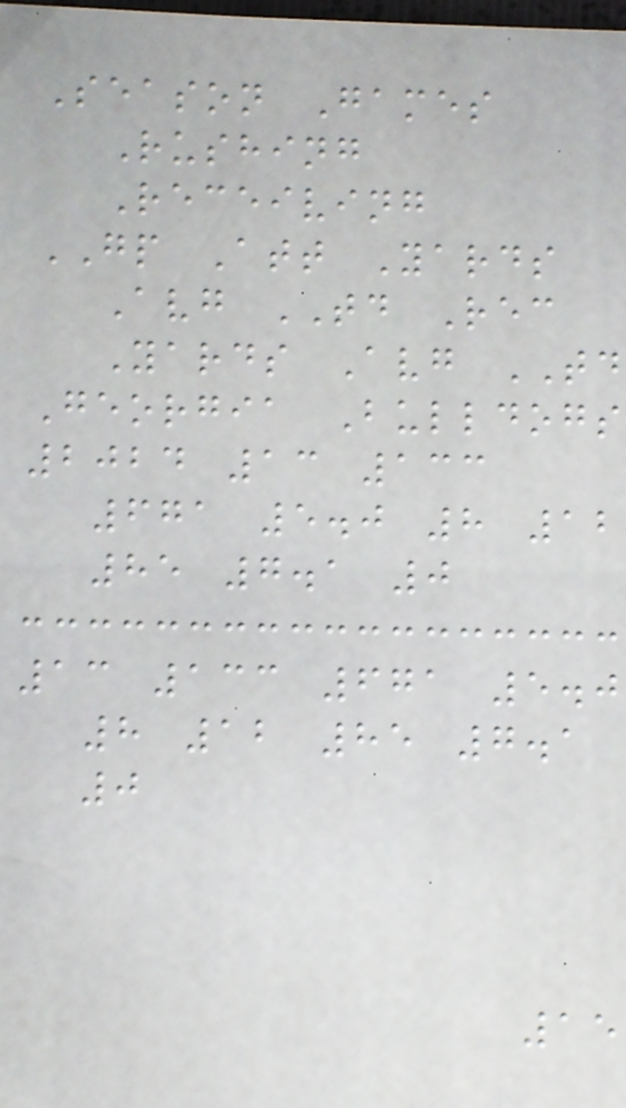Season Games
Rushing
Receiving
GP Att Yards
Avg TD Rec
Yards Avg TD
Georgia Bulldogs
2024 13 133
671 5.0 8 12
85 7.1 0
13 133 671 5.0
8 12 85 7.1
0
15
